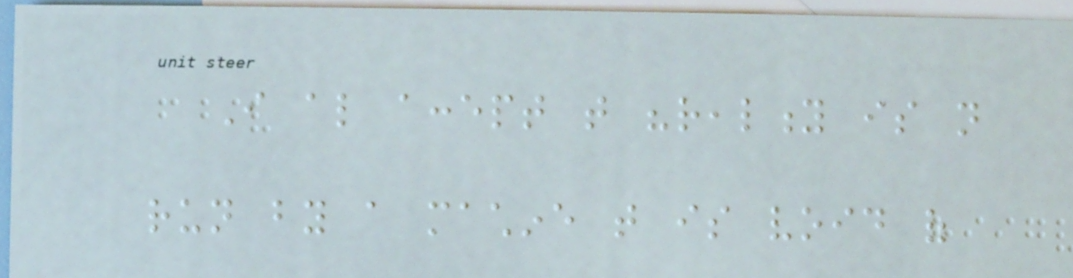I also accept that "reality is not
run by a machine that is void of
